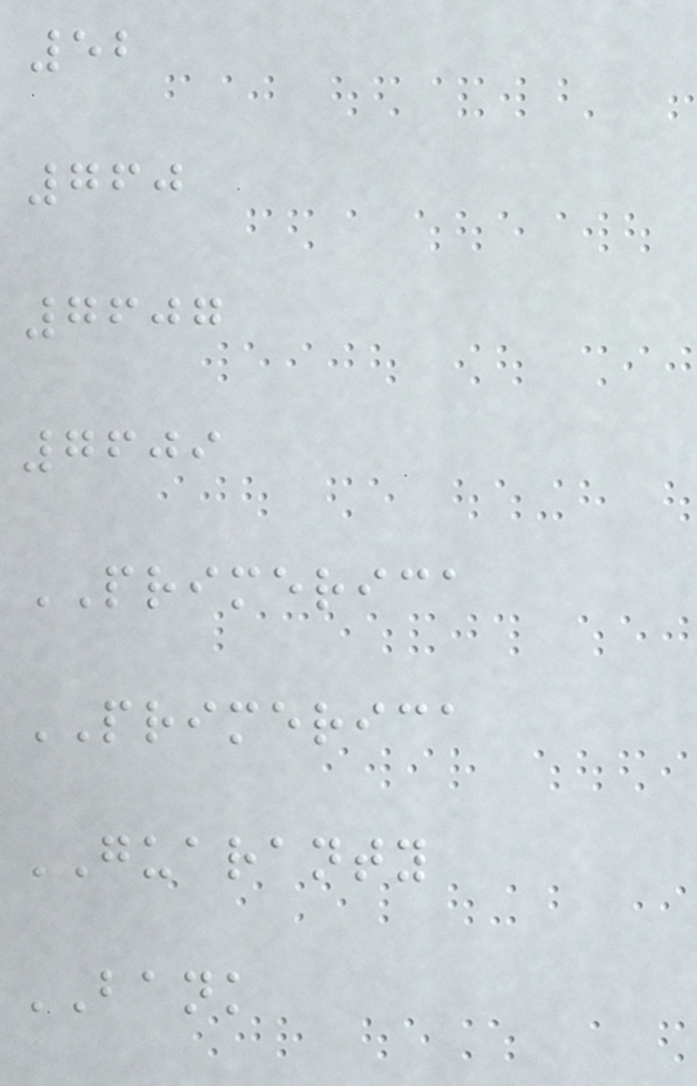52
760
7607
7609
PRIMERICA
PRIMERICA
GUARANTY
BANK
